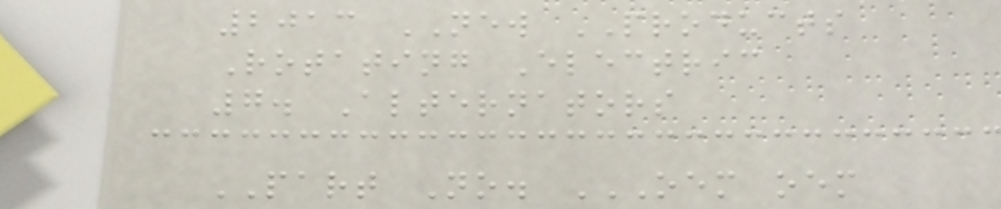2013 NEW PRODUCTS
Rotating Electric
7. Alternators
PART No. OEM OEM
